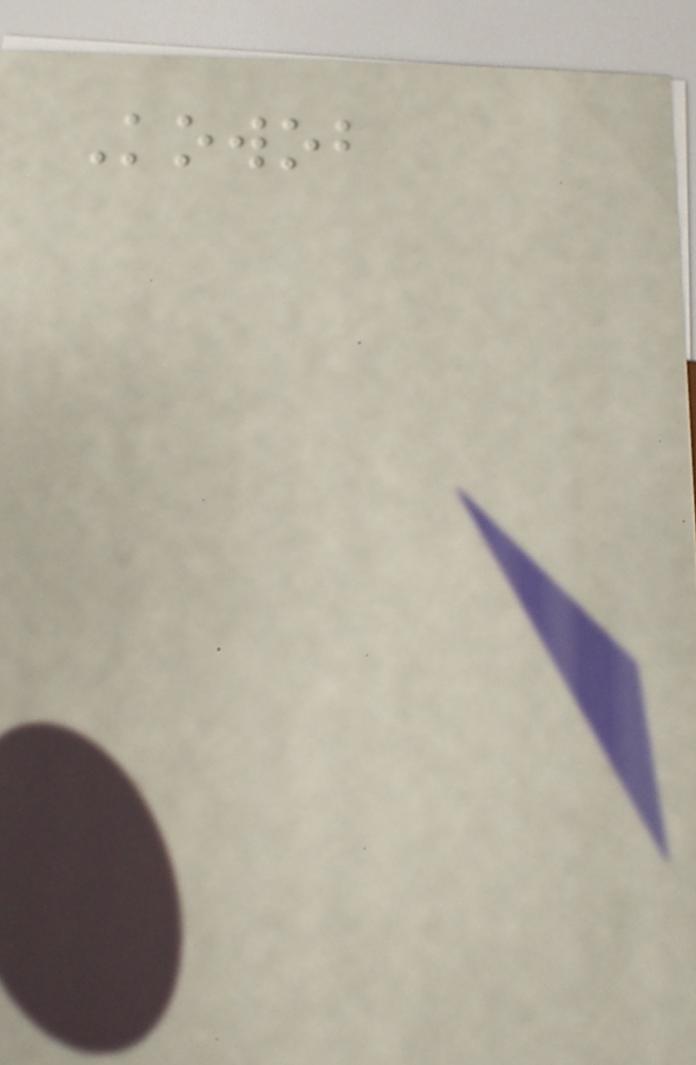Kowob
